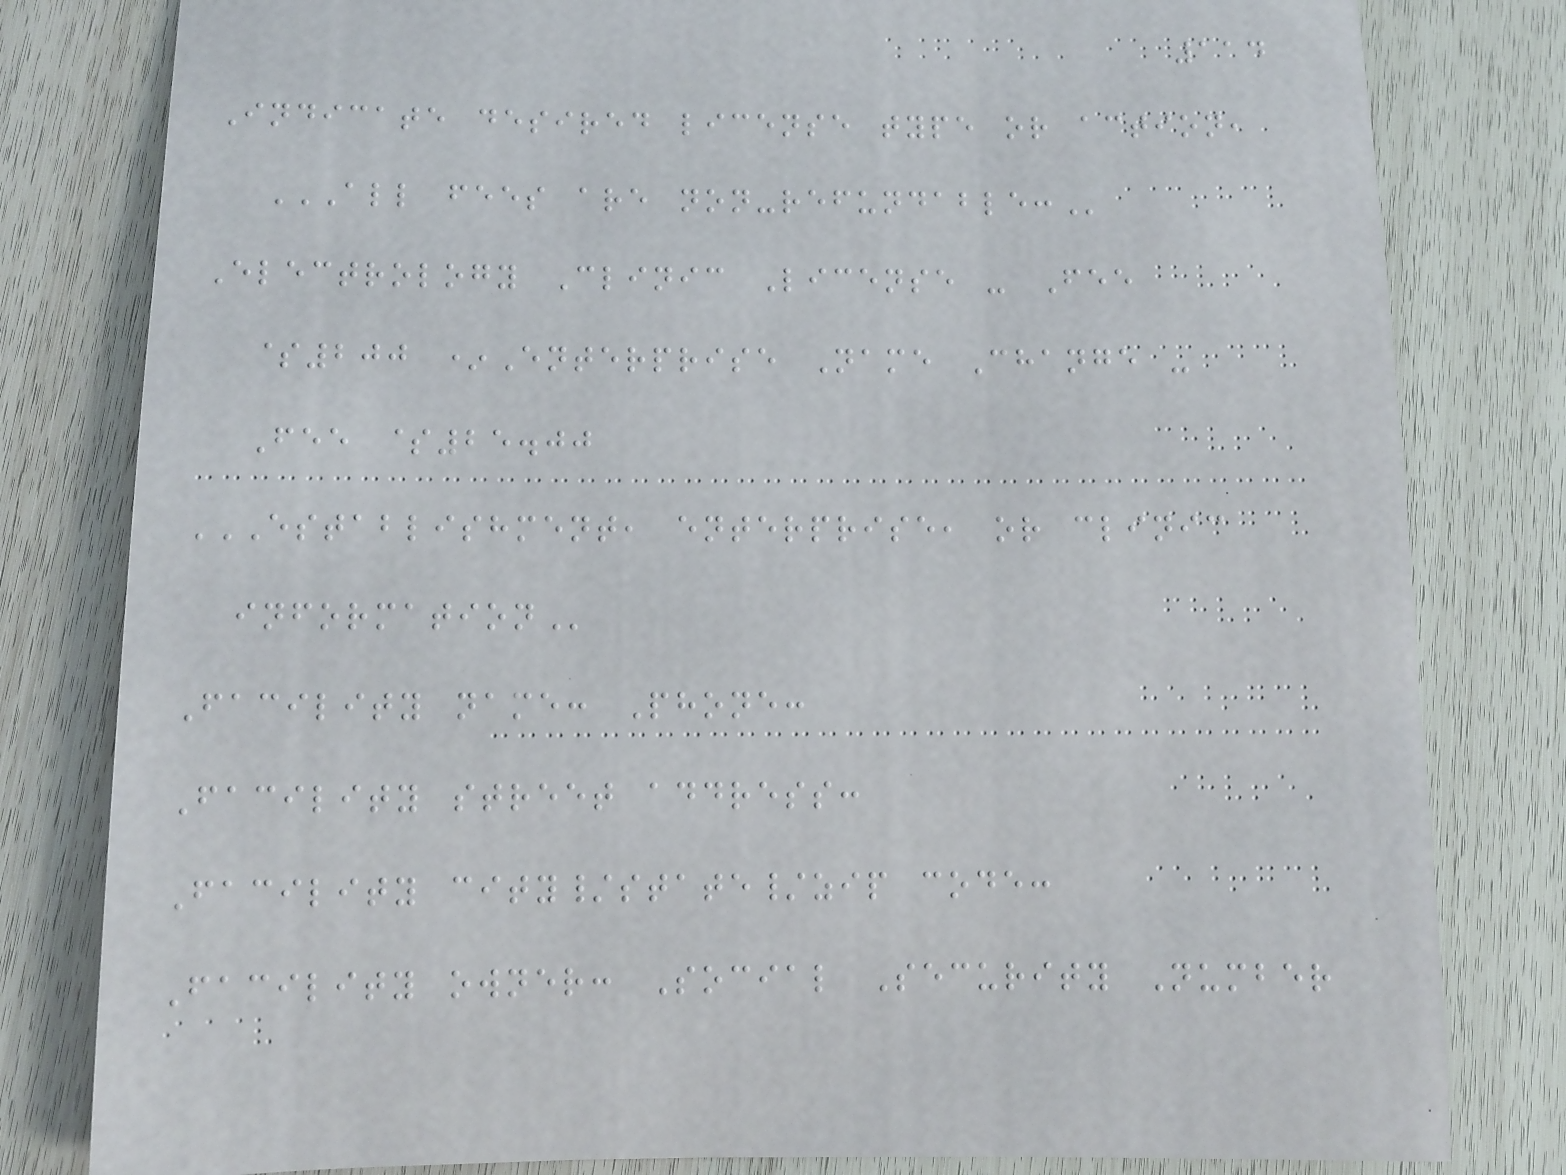114
Indicate desired license type or action,
ALL FEES ARE NON-REFUNDABLE:
Electrology Clinic License - Fee
$200 *Enterprise Name Change -
Fee $25.00
ESTABLISHMENT, ENTERPRISE, OR CLINIC
INFORMATION
Facility name: Phone:
Facility street address:
Facility city/state/zip code:
Facility owner: Social Security Number
